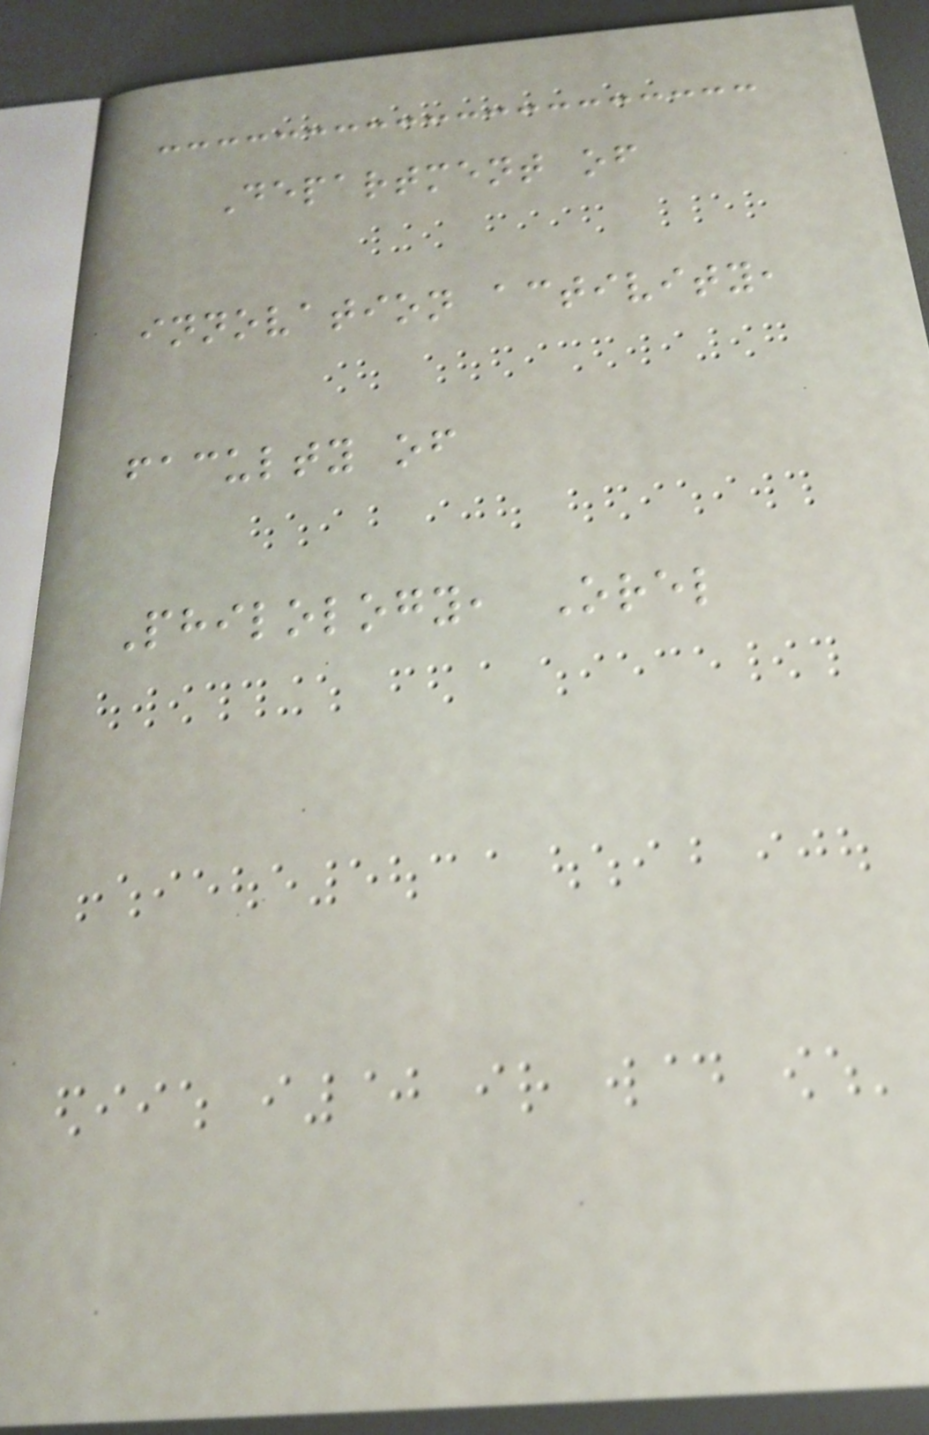Department of
innovation activity,
faculty of
Philology, Orel
